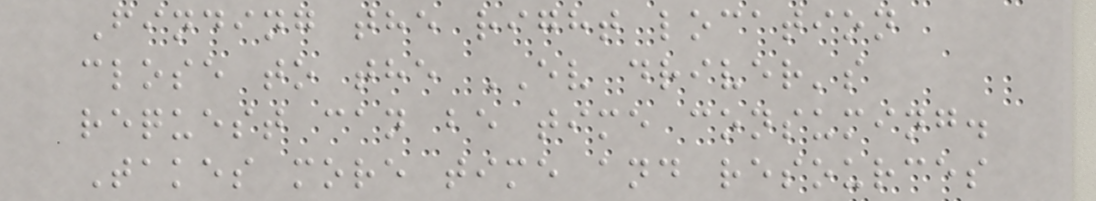Finding the right location
close to the EV driver's
request can be time consuming.
Takes more time and resources
